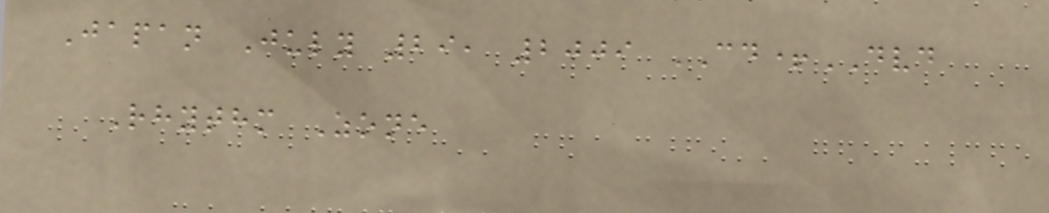Japan July 29, 2009 CD+DVD
Rhythm Zone
